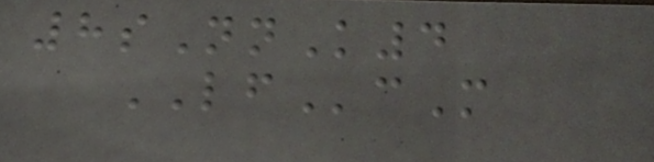8sNnK4
LFcM
